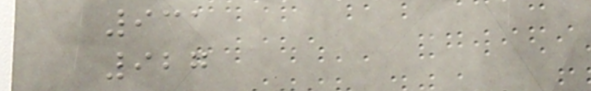931
927
